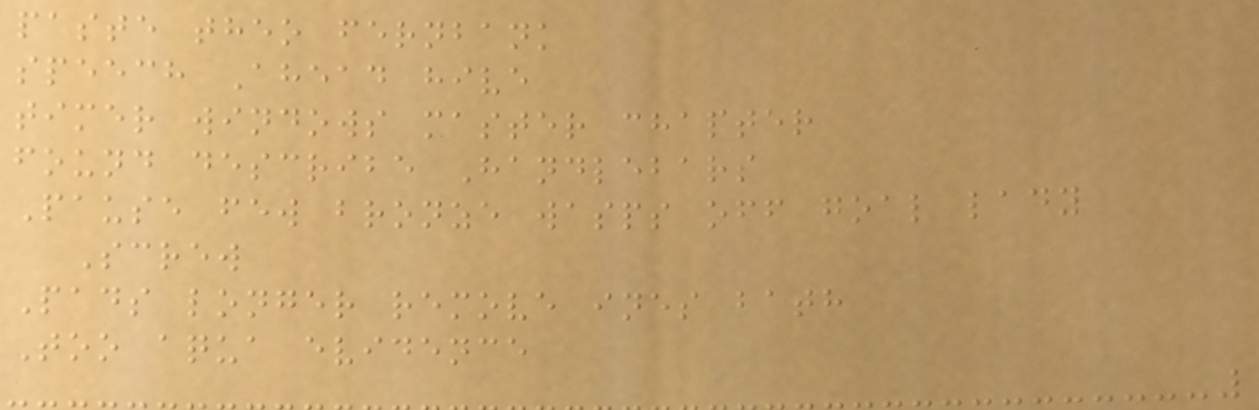paste theo fernbank
speech Ahead hive
timer windows master chapter
found describe Handlebars
Pause few bronze wasps off goal lady
Screw
Pads longer remove ines bath
Too aqua evidence
